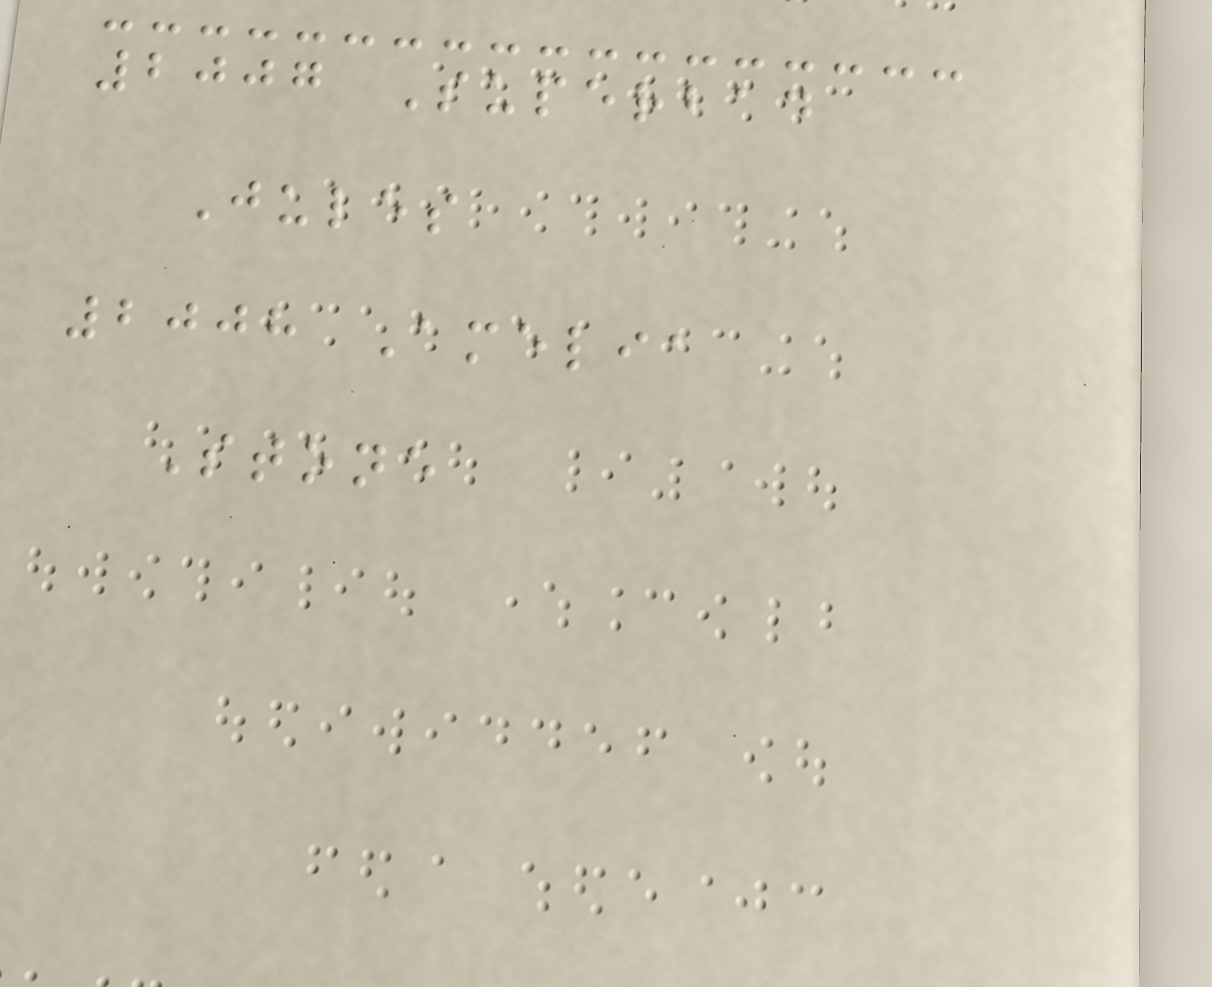2007 Superbad
Jules
2008 Amelia
Stone
